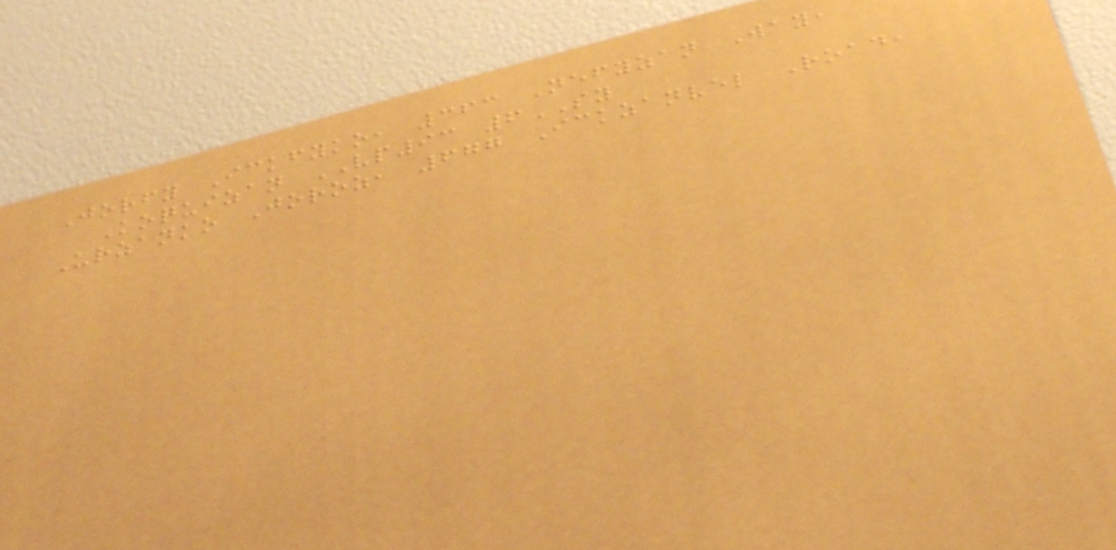Jorfy Ickfyko, 363 Nefyzan Way,
Koquizan VP93 6SY
Urzanko Joroz, 677 Ickzanvel Road,
